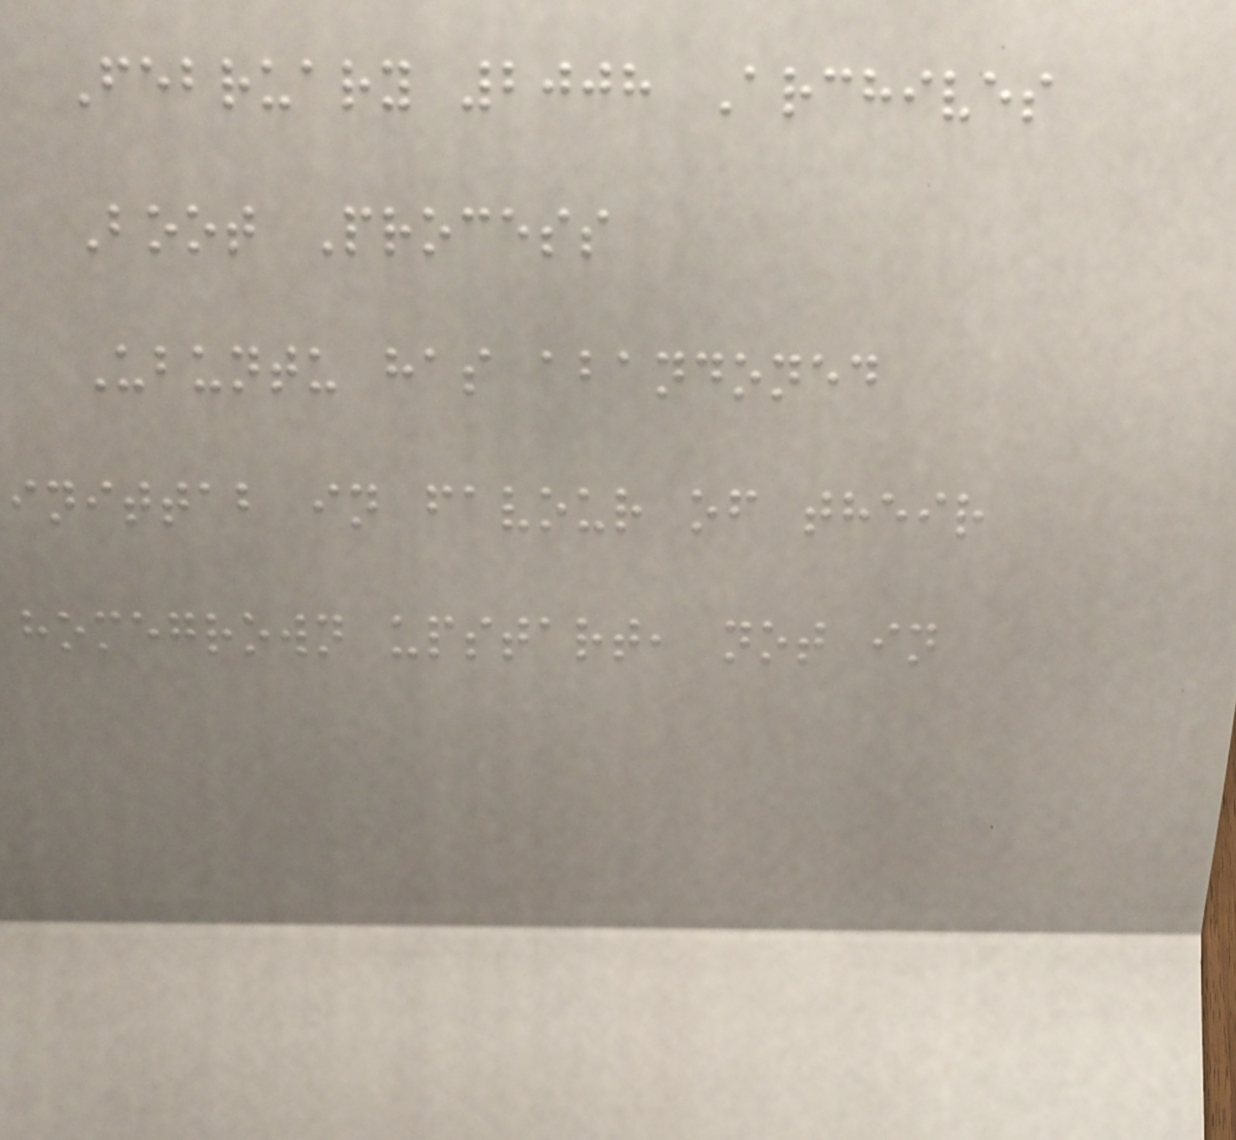February 2008 Archives
Boot Process
Ubuntu has abandoned
inittab in favour of their
homegrown upstart, not in
